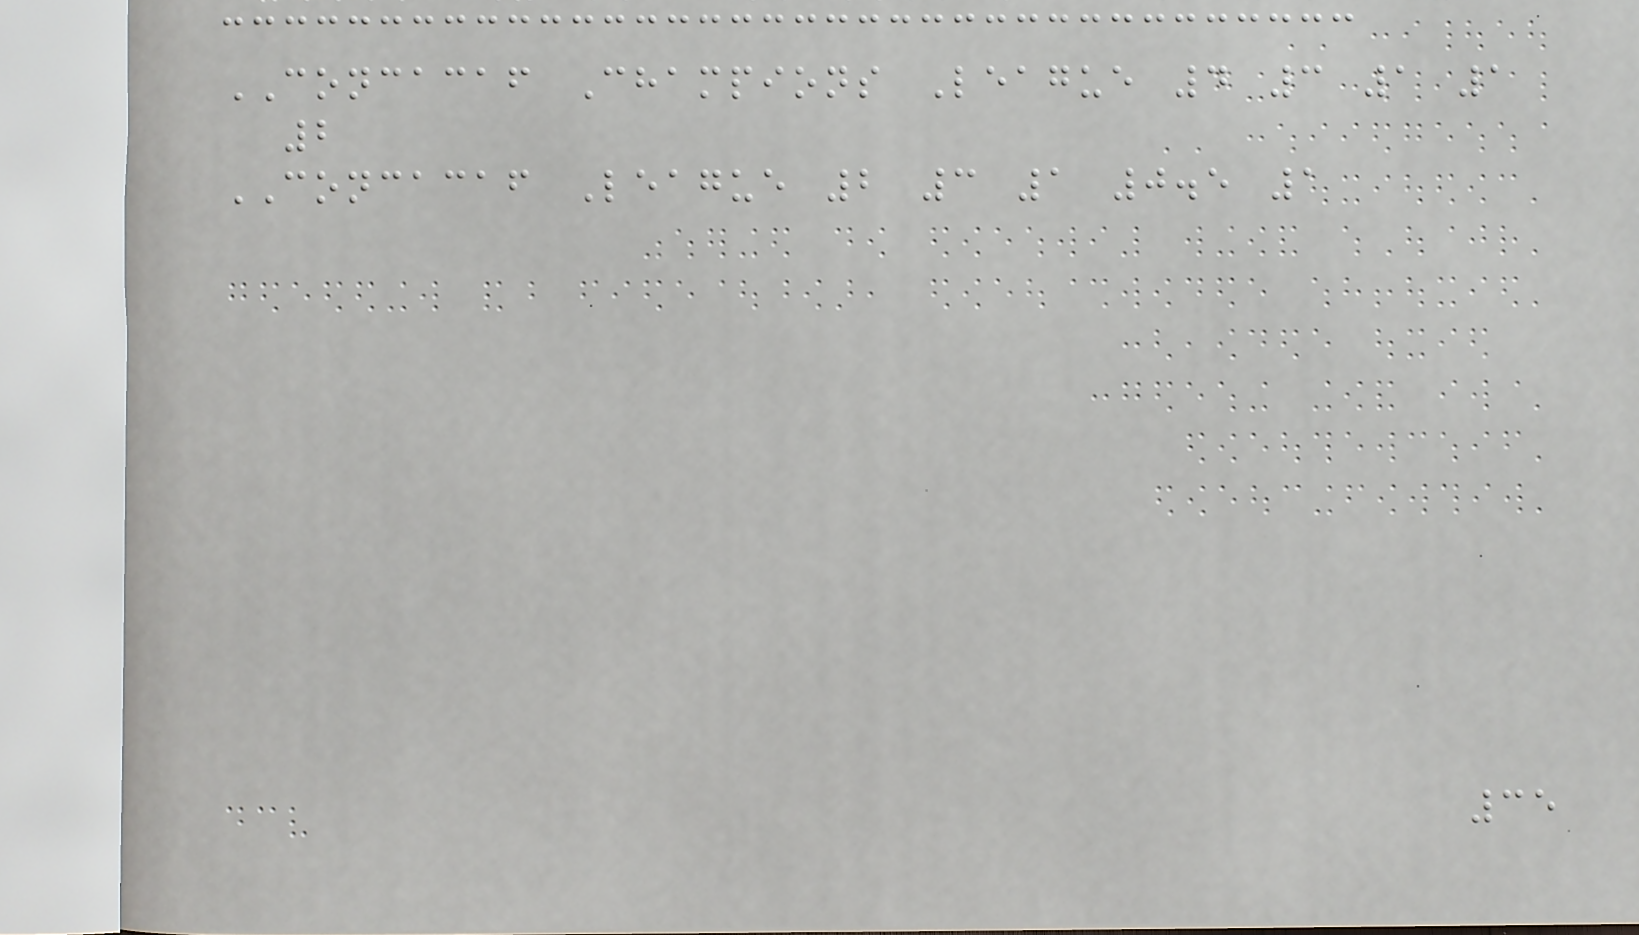CONCACAF Champions League 4 3 1 1
2
CONCACAF League 2 3 1 0.5 1
35
